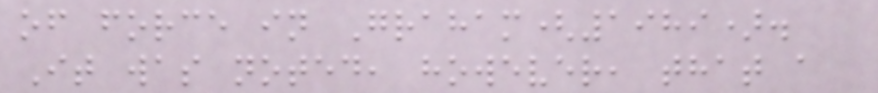of force in Graham(1989).
It was noted, however, that a
